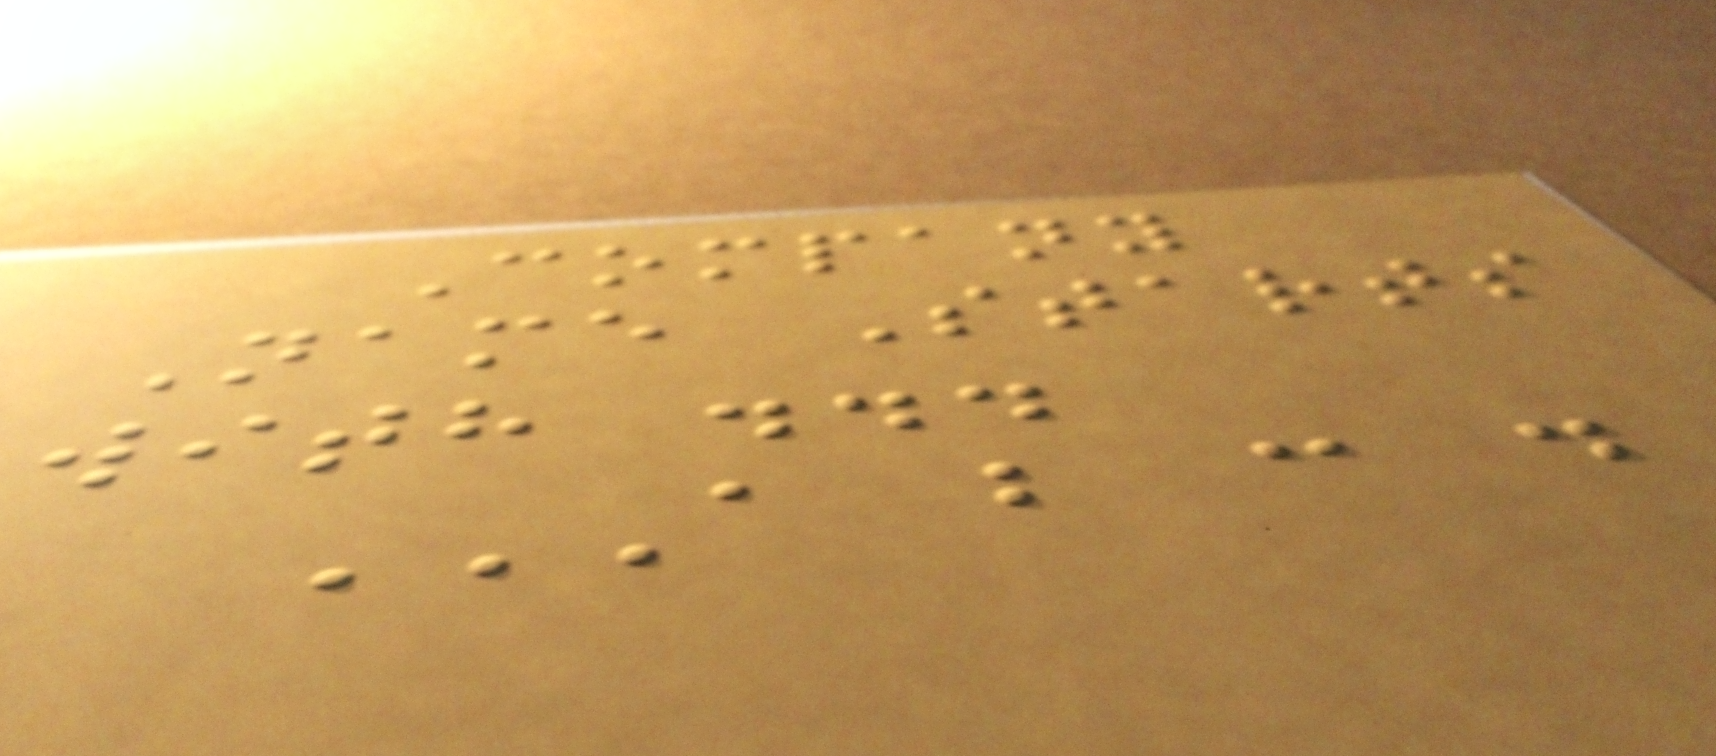Company
Name Starts
with ...
A B C D
